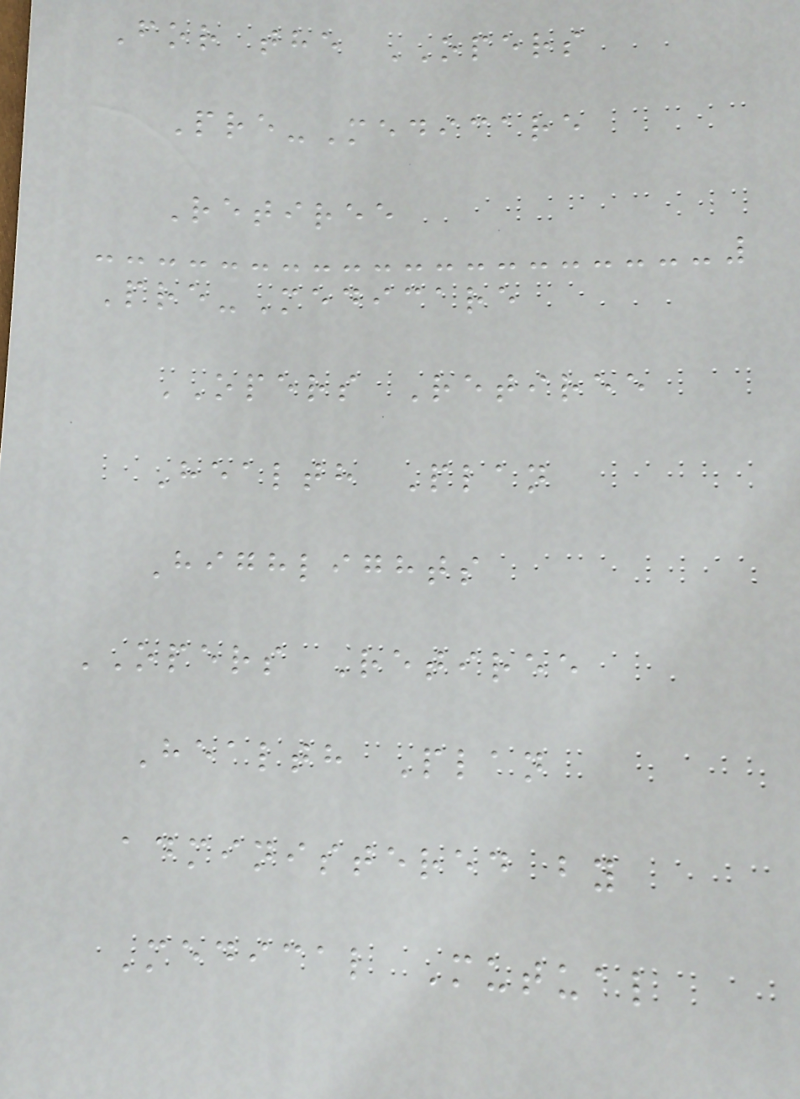For the OPERS
Pre-Medicare
Retiree
Pre-Medicare
OPERS Retiree
Health Plan
Highlights
OPERS Retiree
Health Plan
administered by
Medical Mutual
